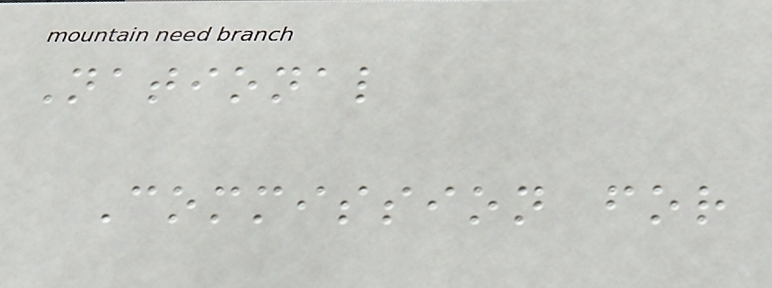National
Commission for
